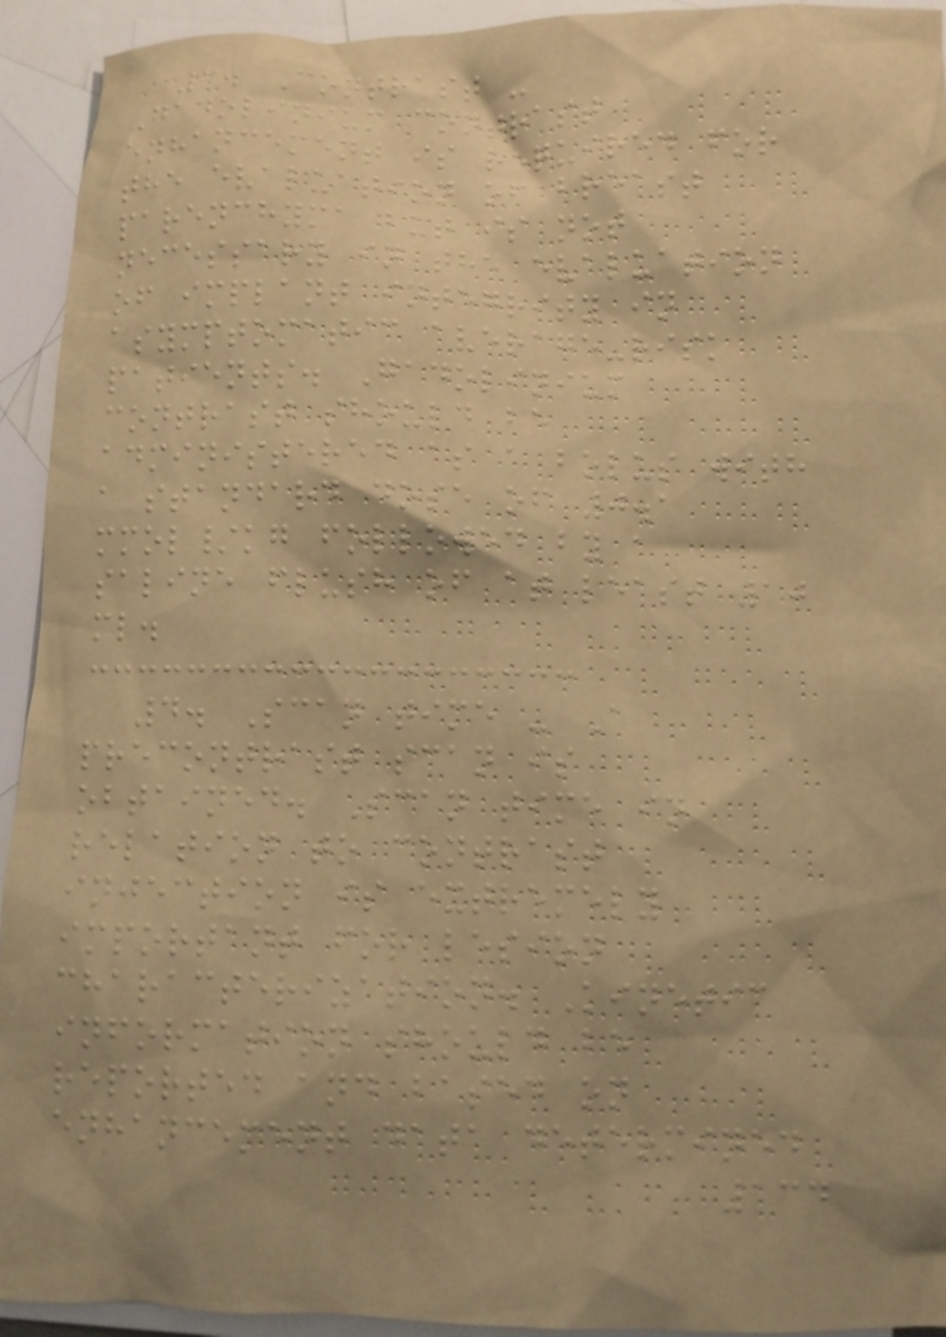3. Contrast -
Gadolinium contrast
enhancement is required for
the evaluation of breast
parenchyma but is not
necessary in the evaluation
of implant integrity in
asymptomatic average-risk
patients. Gadolinium
contrast should be
administered as a bolus with
a standard dose of 0.1
mmol/kg followed by a
saline flush of at least 10
ml.
4. Scan time - A
precontrast scan is
obtained. Scan time in
relation to contrast
injection is extremely
important for lesion
characterization. Kinetic
information should be
reported and based on
enhancement data determined
134
